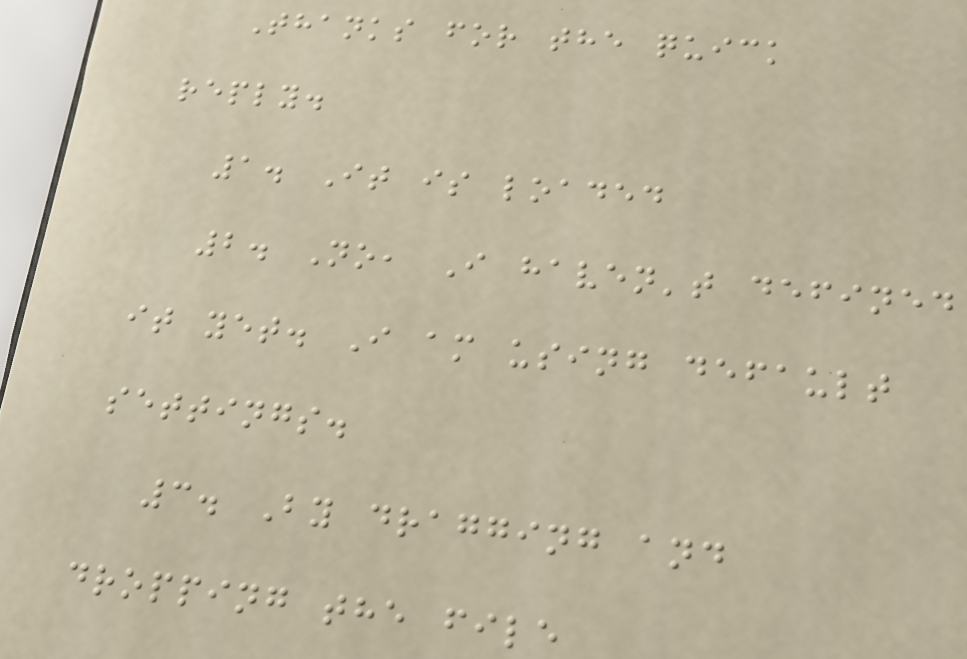Thanks for the quick
reply.
1. It is loaded
2. No, I haven't defined
it yet. I am using default
settings.
3. By dragging and
dropping the file
